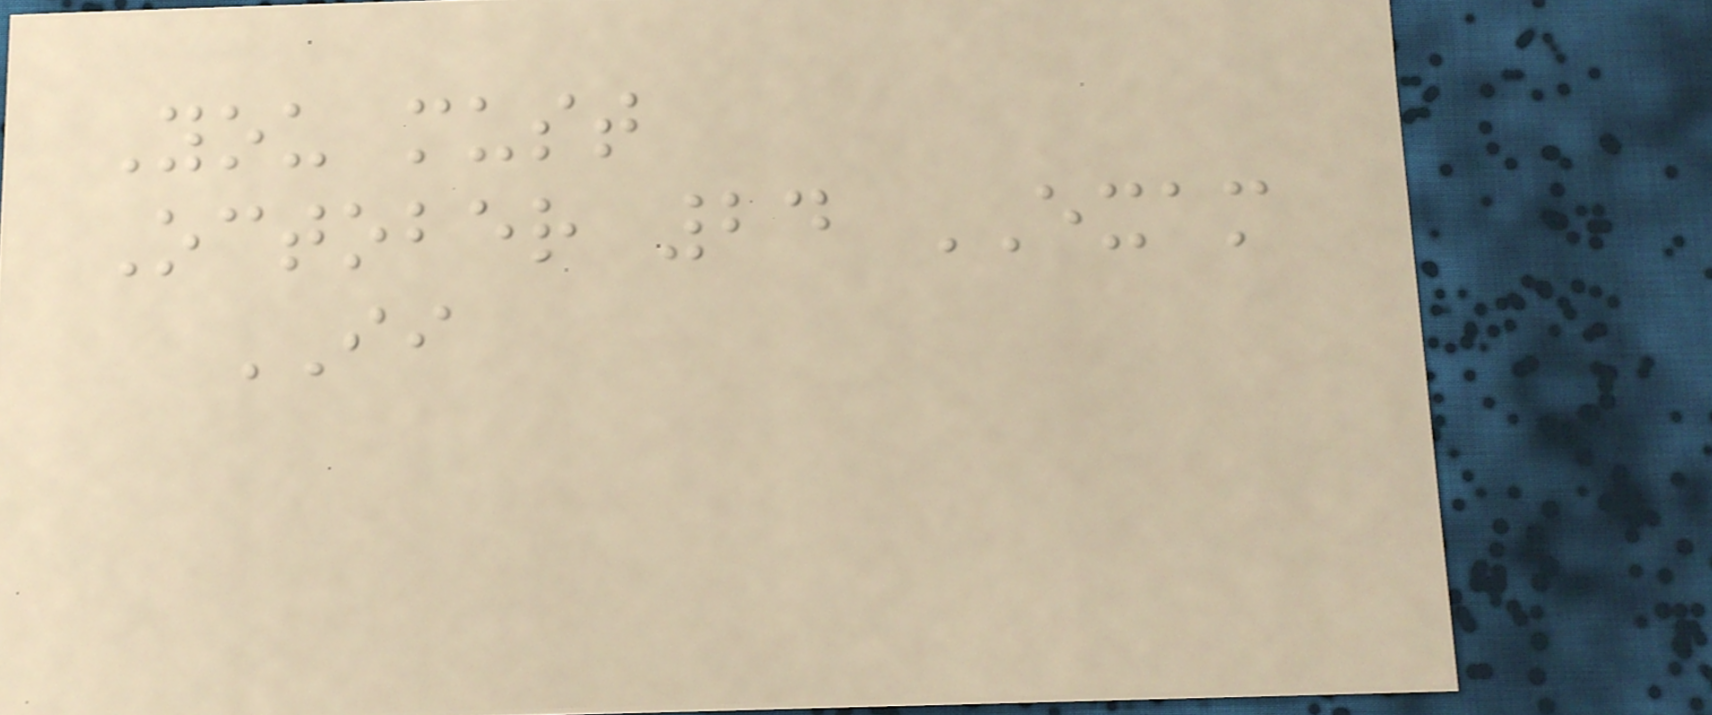You must
October 24 EXAM
II
